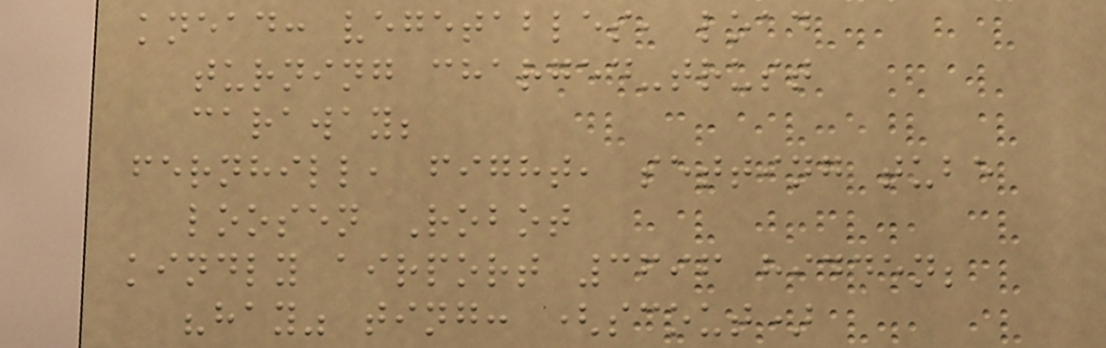knead: vegetables, load
turning charged-trust
caraway;
fernhill, fight, setting tube
loosen Robot
kindly airport 3696 hidden;
"hay" ting: (scout)
